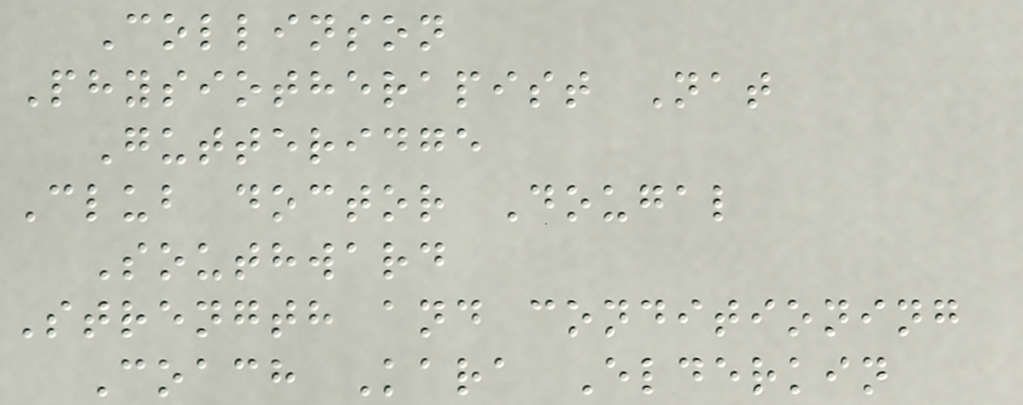Collinson
Physiotherapist Nat
Gutteridge
Club doctor Dougal
Southward
Strength and conditioning
Coach Kara Elderkin
